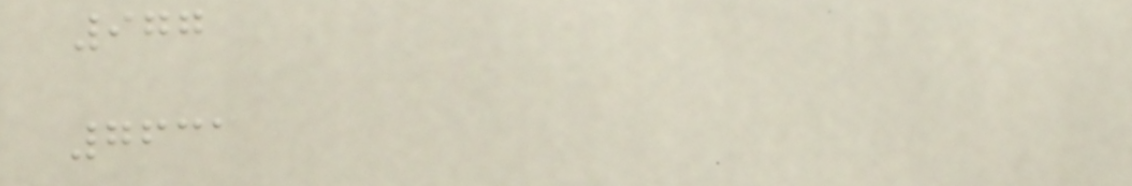977
7631
